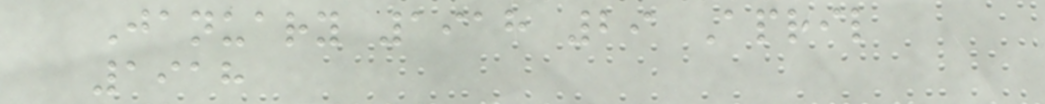January 1918 29 April
1918
